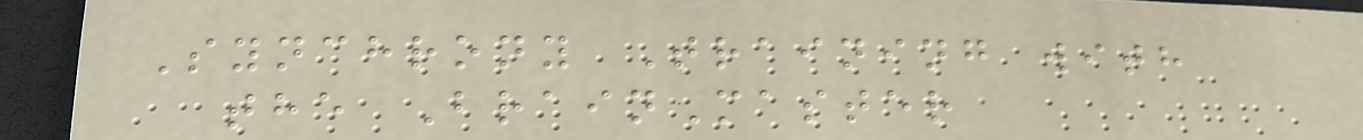Synchrony Training with
the BrainMaster
